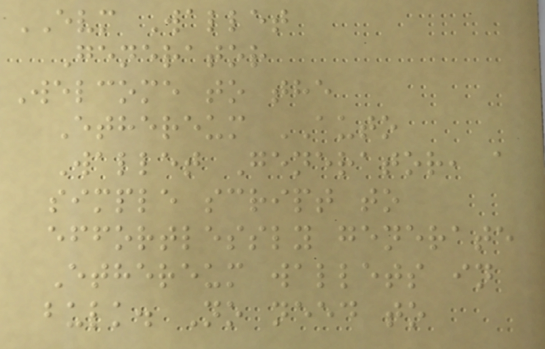EVM Wallet
Generator
Welcome to the
Ethereum AUTO
Wallet Generator, a
simple script to
effortlessly generate
Ethereum wallets in
bulk. No need to
